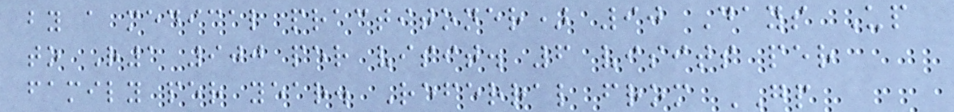by a medical practitoner) 90 Days Up
to R1 900 per visit. 6 visits per
family per year. Referral from GP
